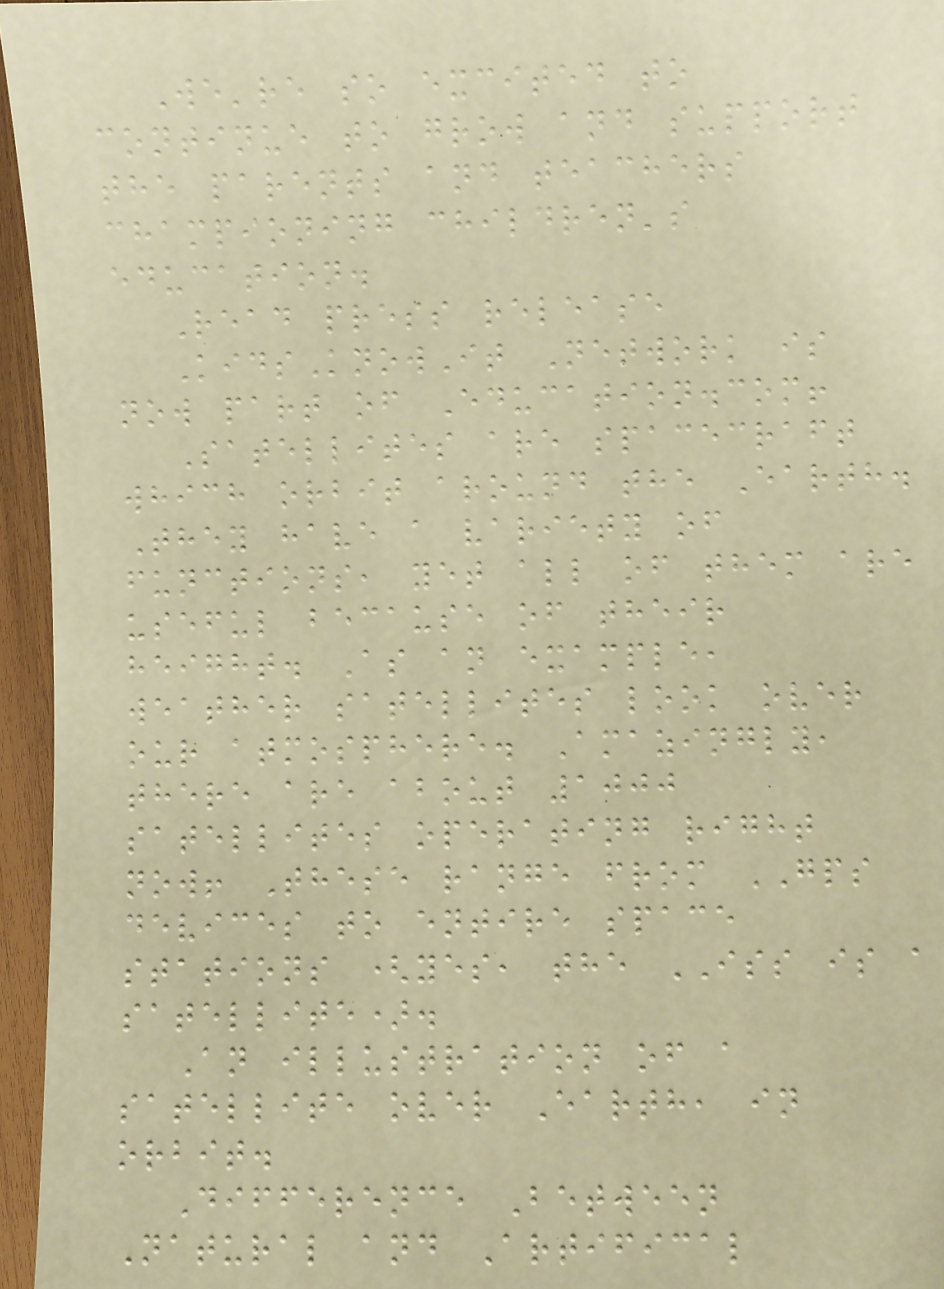We're so excited to
continue to grow and support
the parents and teachers
championing children's
education.
Read press release
KidsKnowIt Network is
now part of Education.com!
Satellites are spacecraft
which orbit around the Earth.
They have a variety of
functions, yet all of them are
useful because of their
height. As an example,
weather satellites look over
our atmosphere. Amazingly,
there are about 1000
satellites operating right
now! These range from GPS
devices to entire space
stations (yes, the ISS is a
satellite).
An illustration of a
satellite over Earth, in
orbit.
Difference Between
Natural and Artifical
